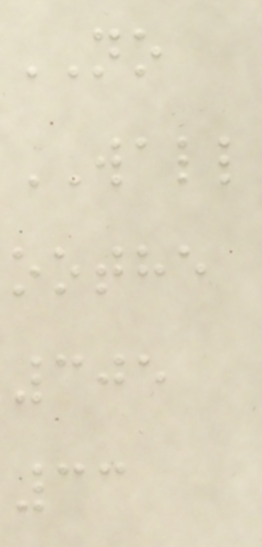NO
WALL
oothe
305
33
